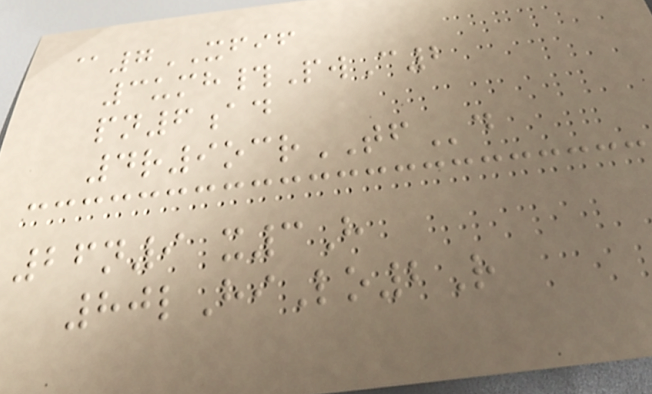@7XFIF
3umh#PwC2
pn6ad
4r9ocrTFd
26n9 x3H
80lHiLo2R
